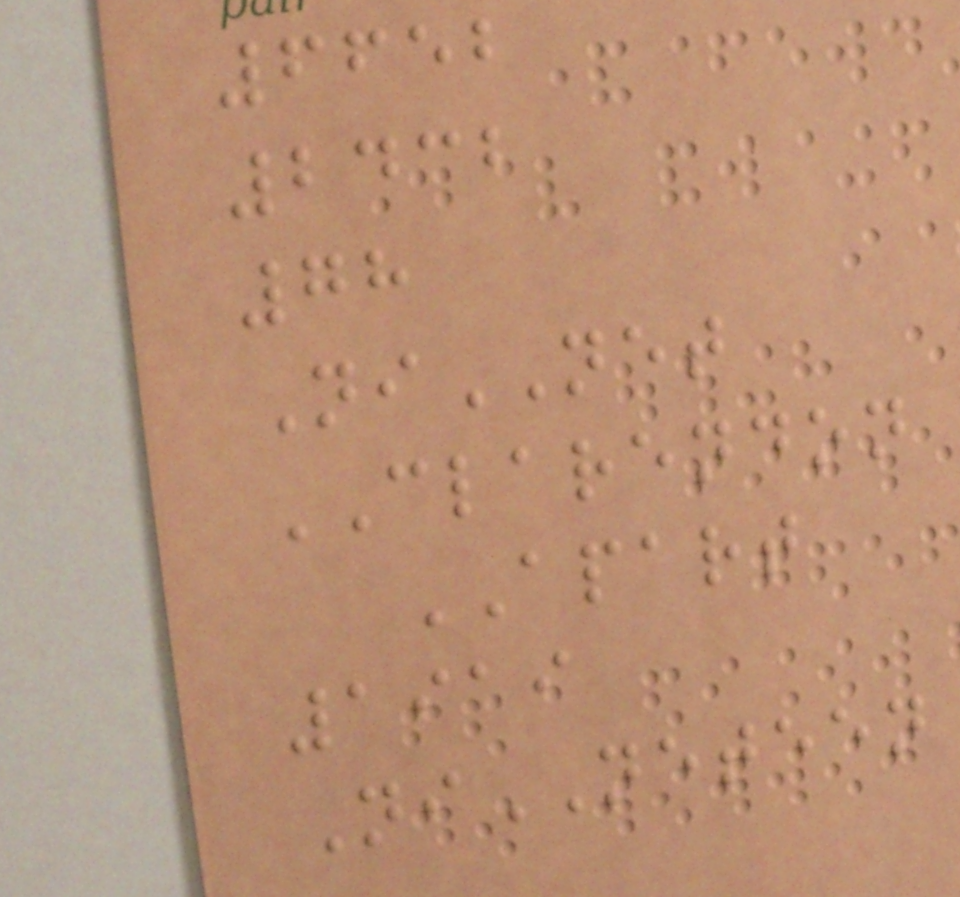6652
2432
78
NiNET
CLARENDON
APART
1919
NiNETEEN
